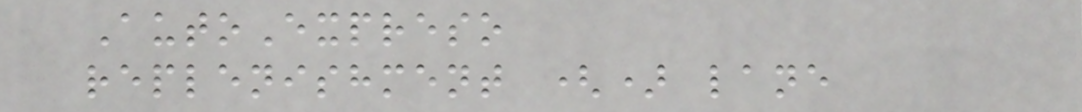AutoExpreso
replenishment () lane
